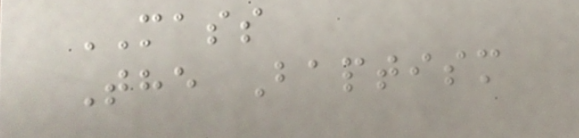MASS
The Baptism
